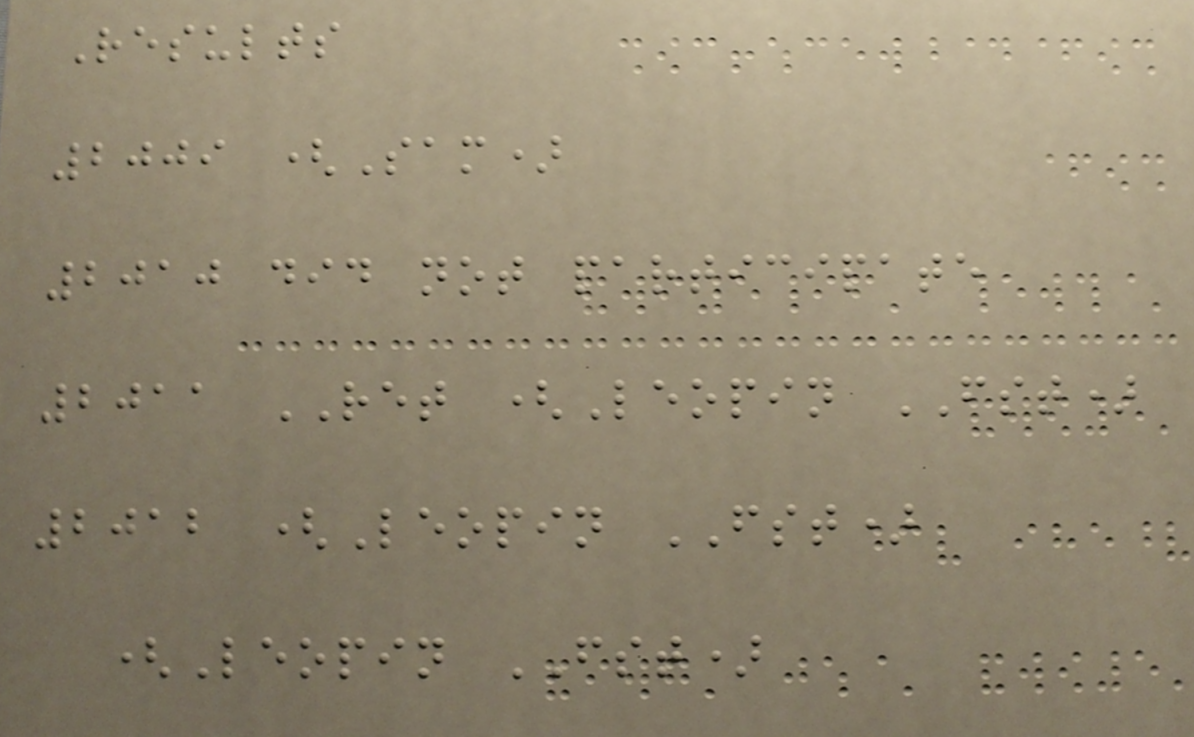Results
2009 (Sam)
2010 did not participate
2011 RET (Leopin FST)
2012 (Leopin FST)
(Leopin FST)
